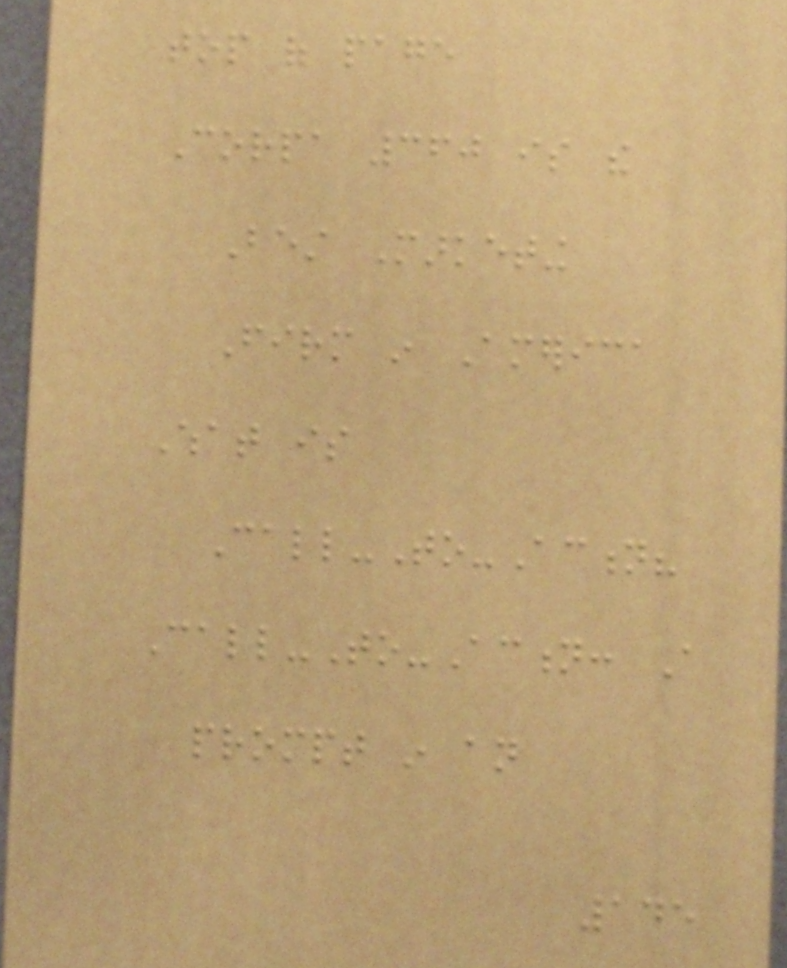top of page
Corpa 360 is the
Best Marketing
Firm in America
What is
Call-To-Action?
Call-To-Action: A
prompt in an
145
